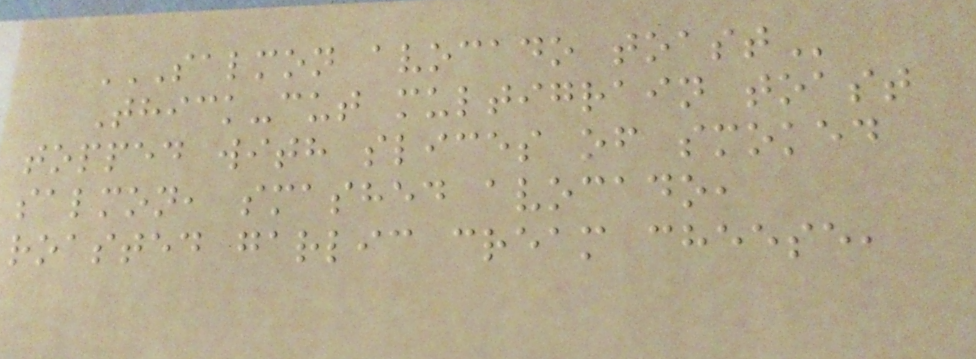SALMON AVOCADO TOAST
Thick-cut multigrain toast
topped with slices of smoked
salmon, smashed avocado,
roasted garlic cream cheese,
